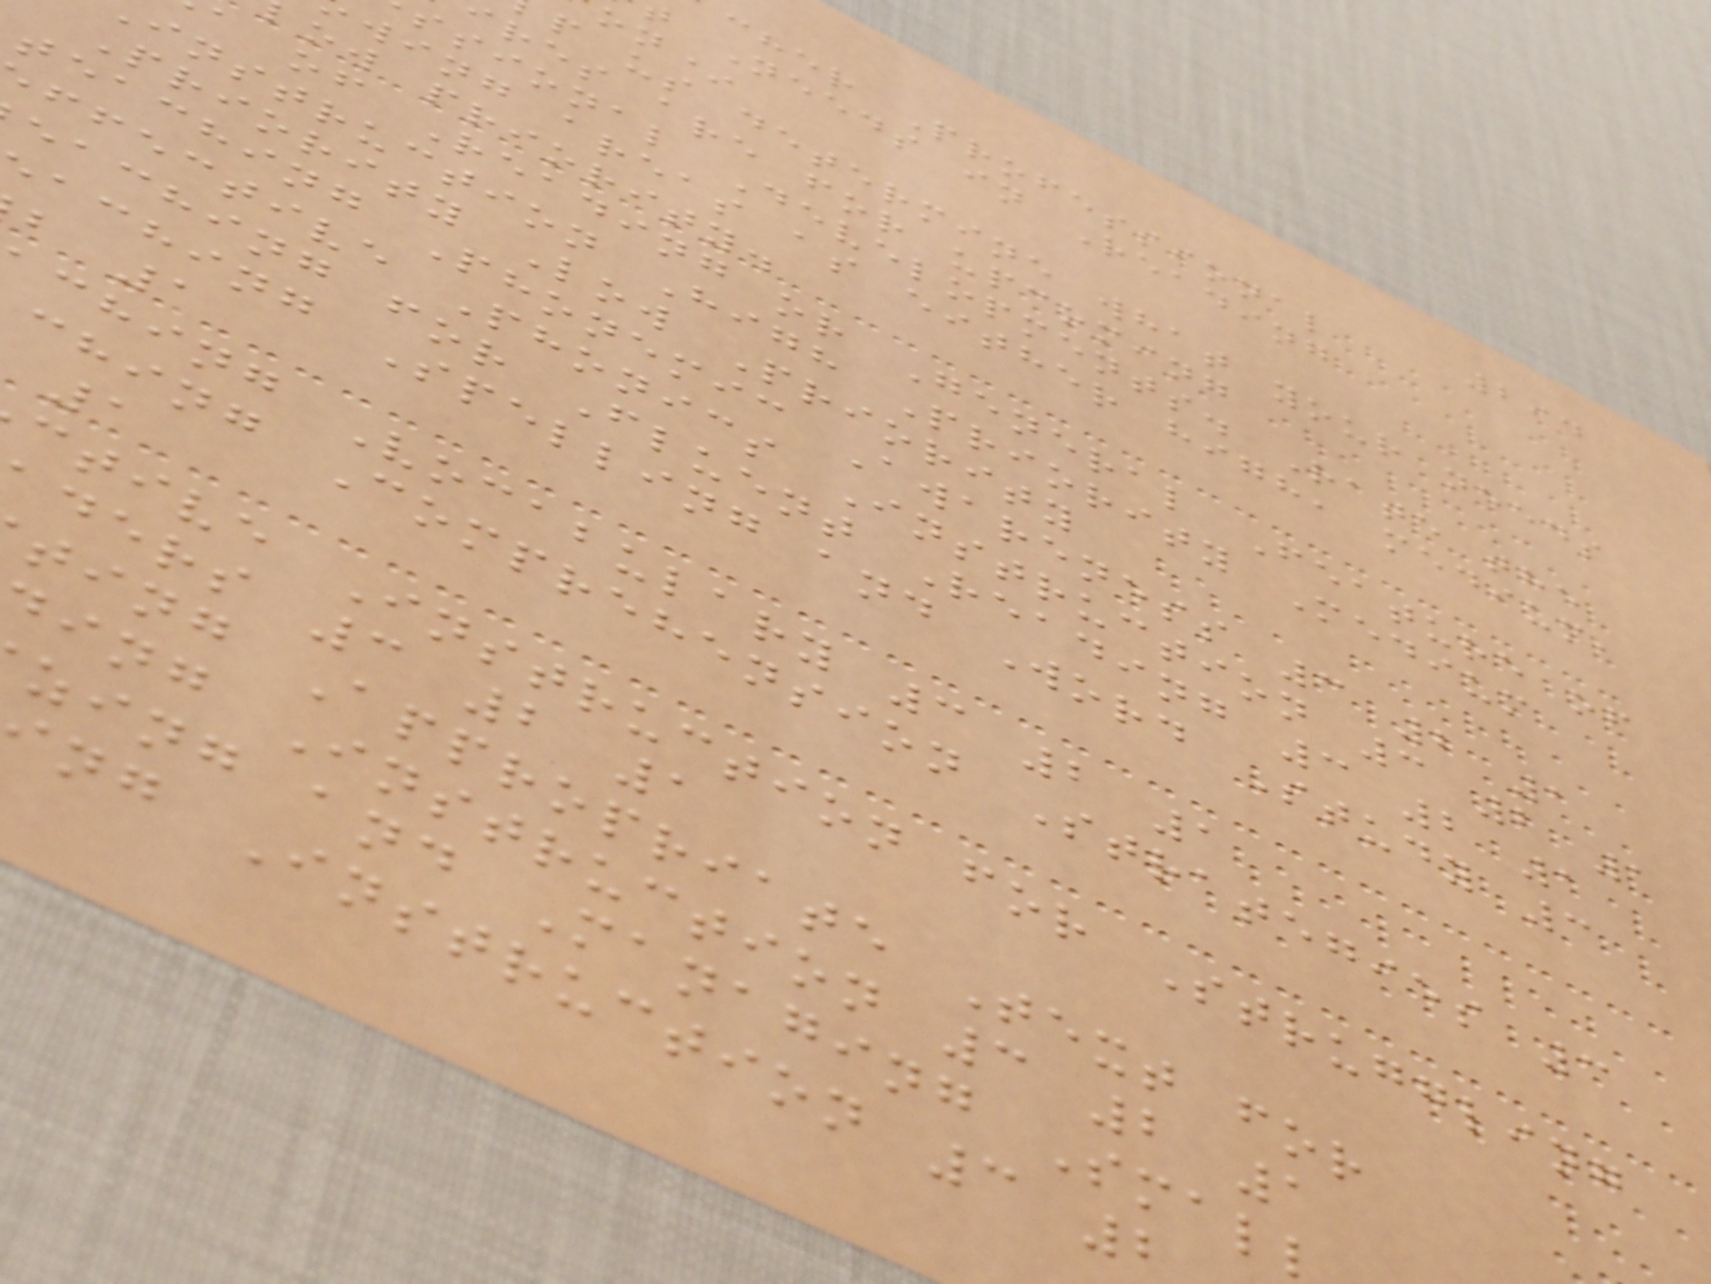294
cher Professional
Needs in Reading
on*
p us determine what your needs
res are for upcoming
ssional Developments. Rate the
wing areas as either high, medium,
ow priority.
a of Reading or General Feature of
instruction High Priority Medium
Priority Low Priority
teaching Phonemic Awareness 3 2 1
ffective Phonics Instruction 3 2 1
eaching for Fluent Reading 3 2 1
aching Spelling and Word Study 3
b 1
ching Vocabulary 3 2 1
ching Comprehension Strategies 3
ctive Instruction for Struggling
ders 3 2 1
ting Appropriate Text for
ing Instruction 3 2 1
zing and Managing Smal
ng Instruction 3 2
